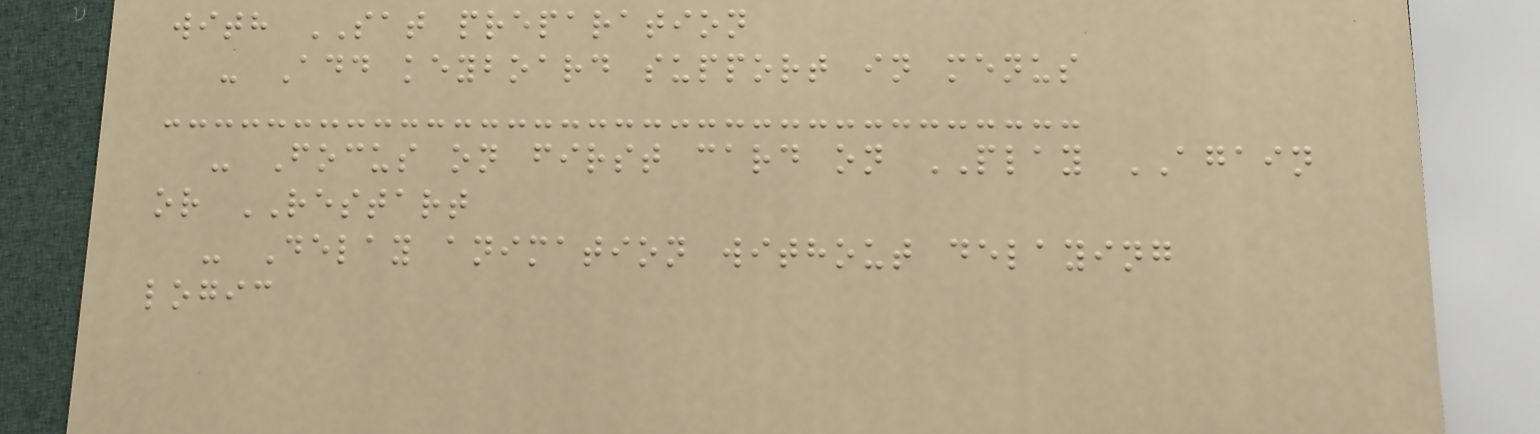with SAT preparation
- Add keyboard support in menus
- Focus on first card on PLAY AGAIN
or RESTART
- Delay animation without delaying
logic
